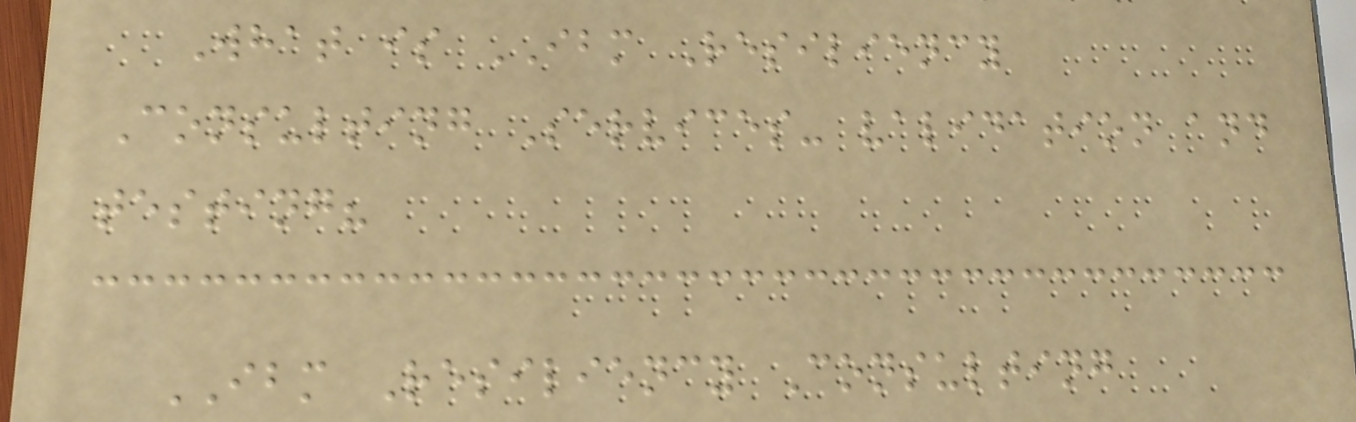What is IBM Resiliency
Consulting Services- validation and
testing?
IBM Resiliency Consulting
